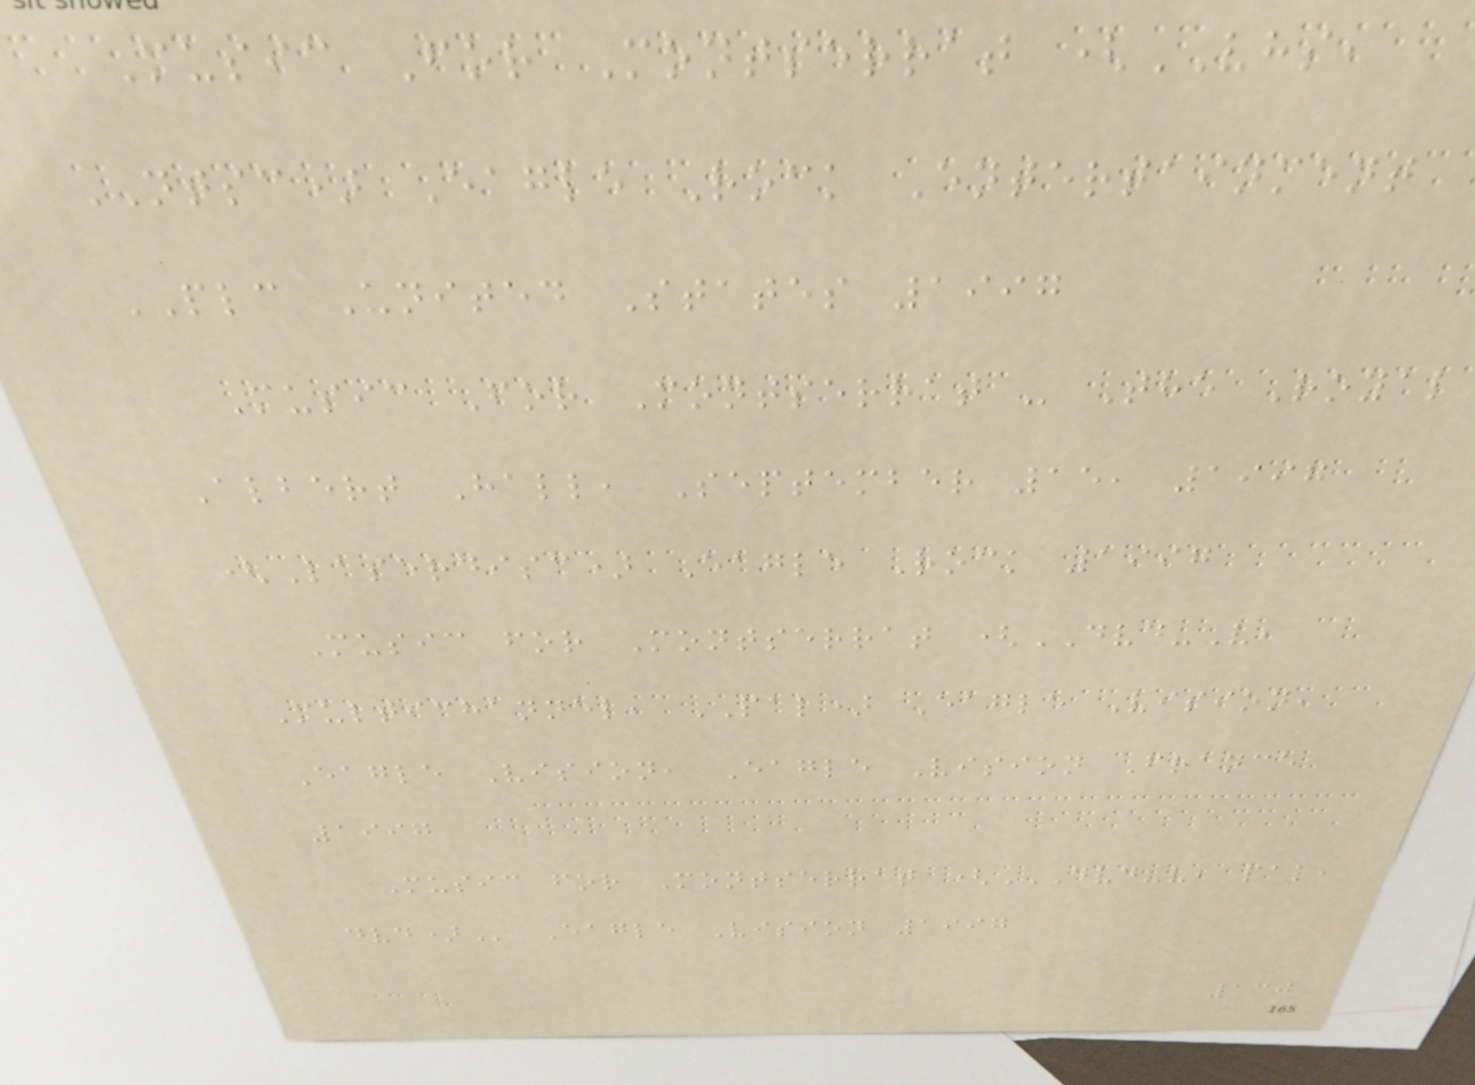Music For Montserrat (VHS,
NTSC) Eagle Rock Entertainment
PLC United States 1997
Music For Montserrat - The Royal
Albert Hall, September 15, 1997
(Laserdisc) Eagle Rock 1997
Music for Montserrat (DVD-V,
Multichannel, PAL) Eagle Vision,
Eagle Vision, Eagle Vision France
1997
Music for Montserrat (DVD-V, PAL,
DVD) Eagle Vision 1997
130
